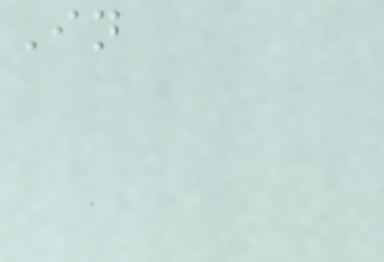In
